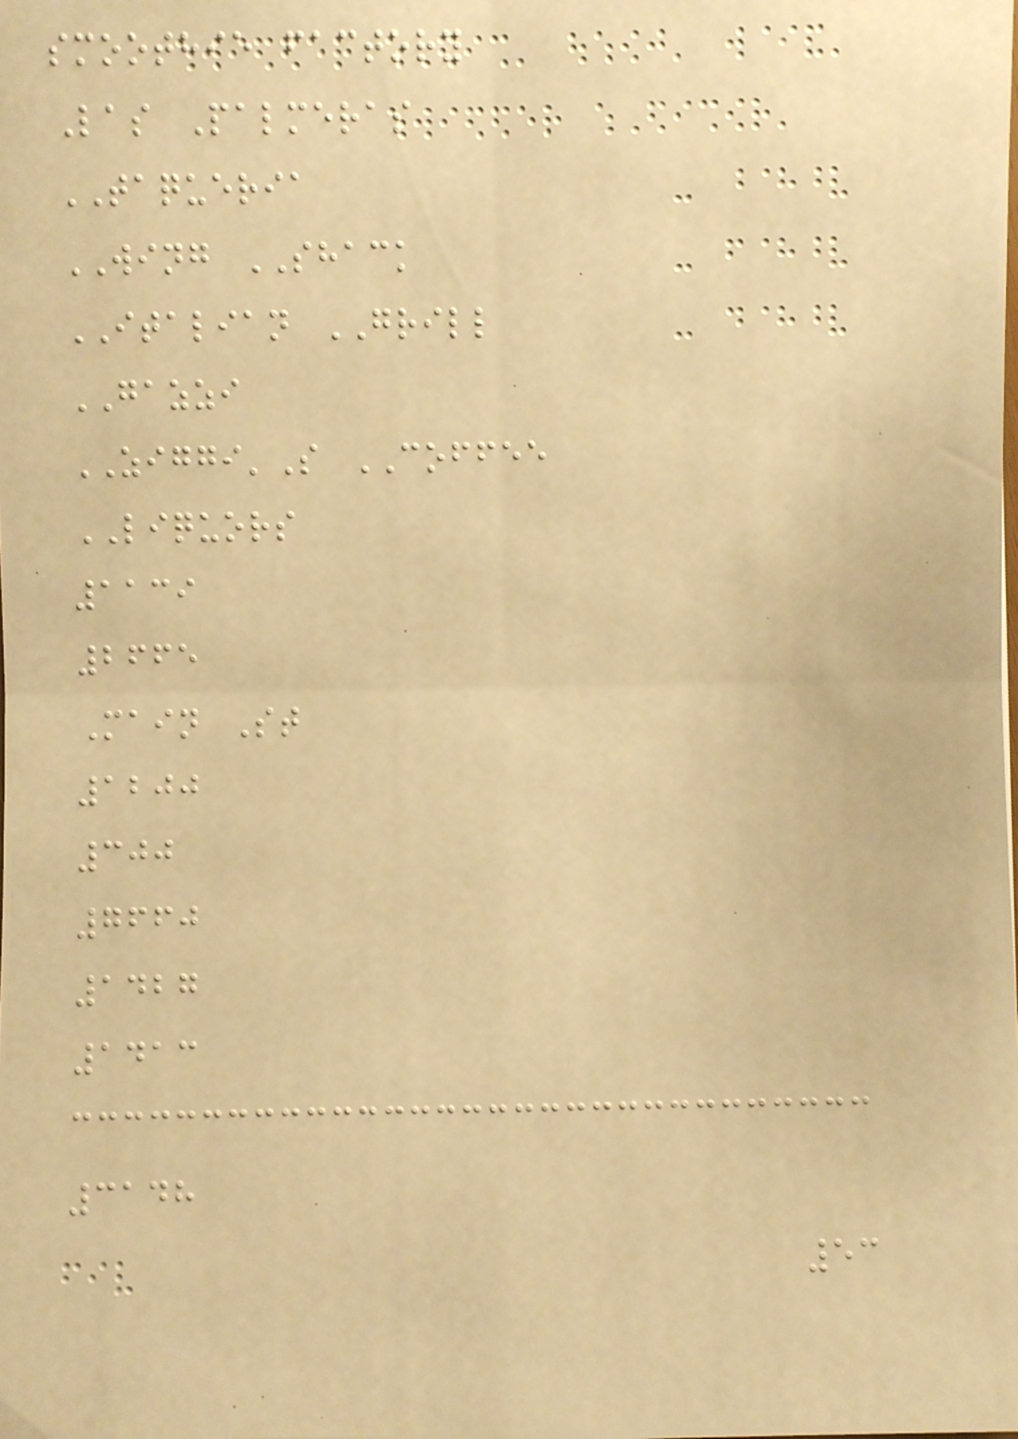smoothie factory
Las Palmeras
TAQUERIA
WING SHACK
ITALIAN GRILL
GAZZI
ZIGGI'S COFFEE
LIQUORS
1139
2665
Main St
1200
300
7660
1427
1413
3148
53
